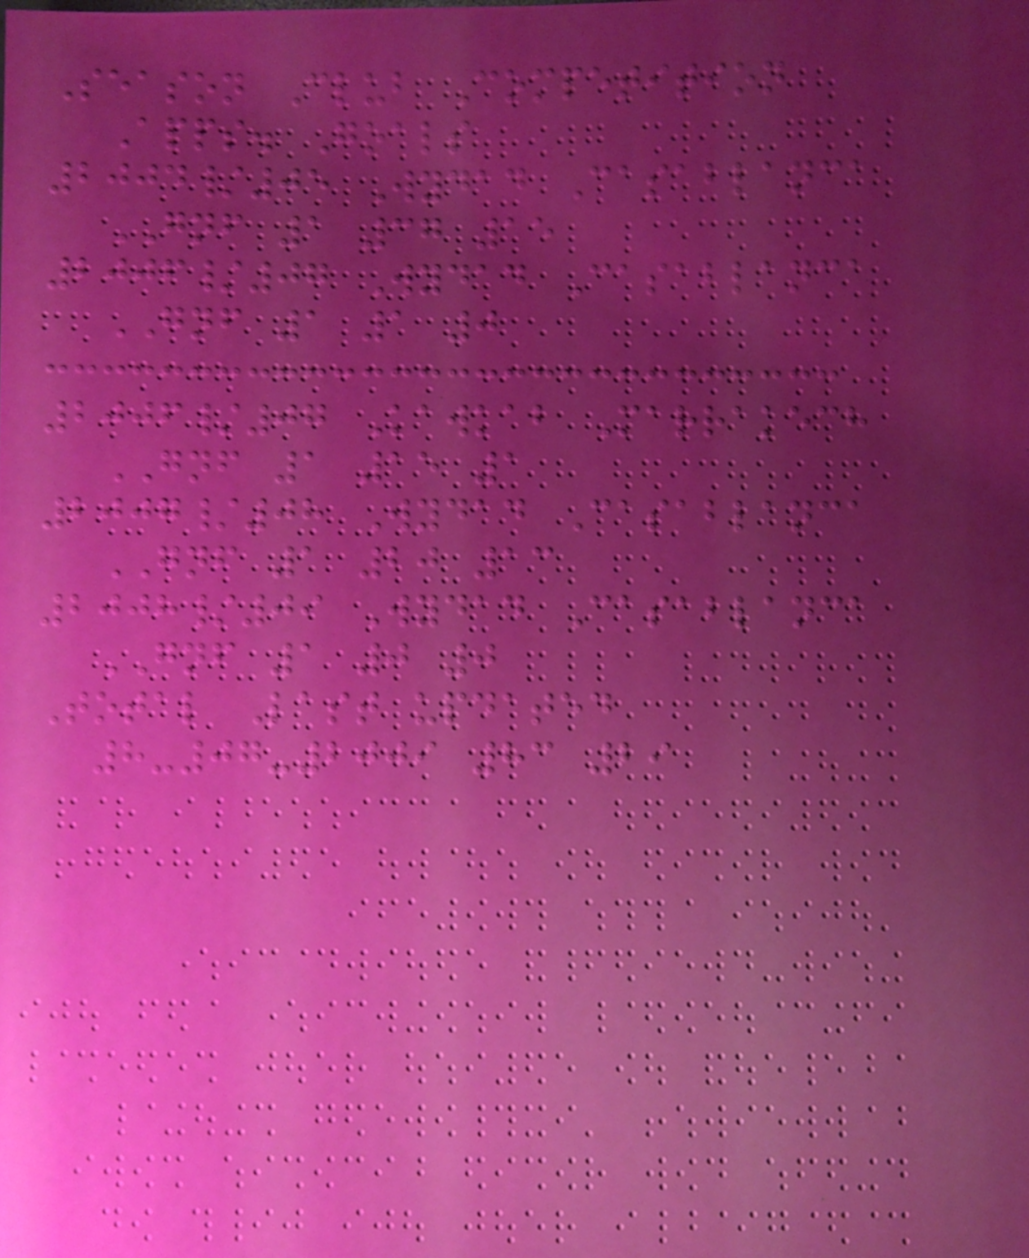Season Club Competition
Apps. Goals
2004/05 Wydad Casablanca
GNF 1 37 15
2006/07 Wydad Casablanca
GNF 1 1 0
2006/07 Kawkab Marrakech
GNF 1 15 1
2007/08 Wydad Casablanca
GNF 1 20 13
2008/09 Wydad Casablanca
GNF 1 0 0
Total Last updated
8-07-2009 83 29
